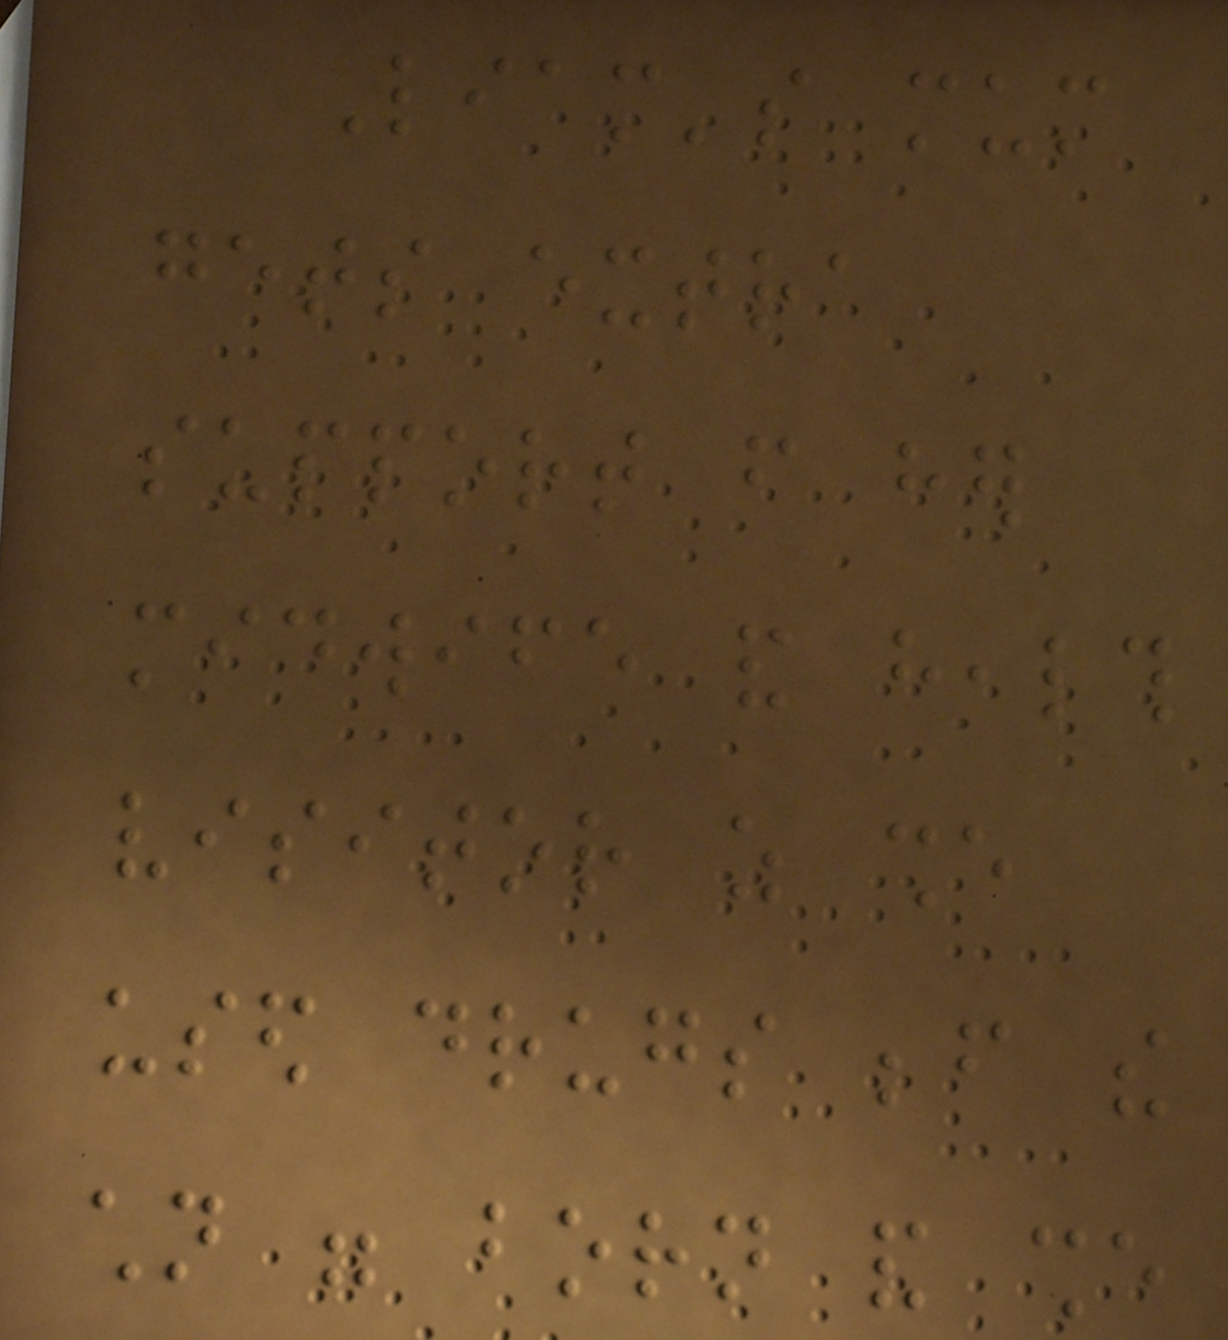Liam's mum
gets extra
support from her
midwife and health
visitor as she
used drugs before the
children were born and she
